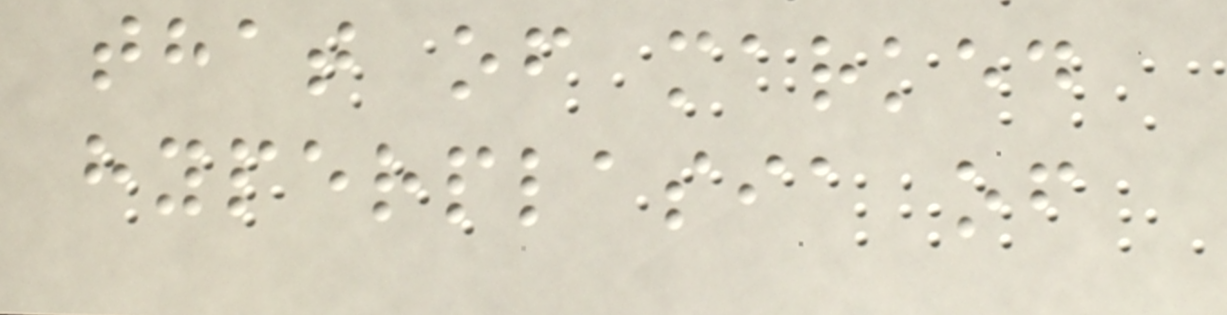that of marked
hyperplasia of
